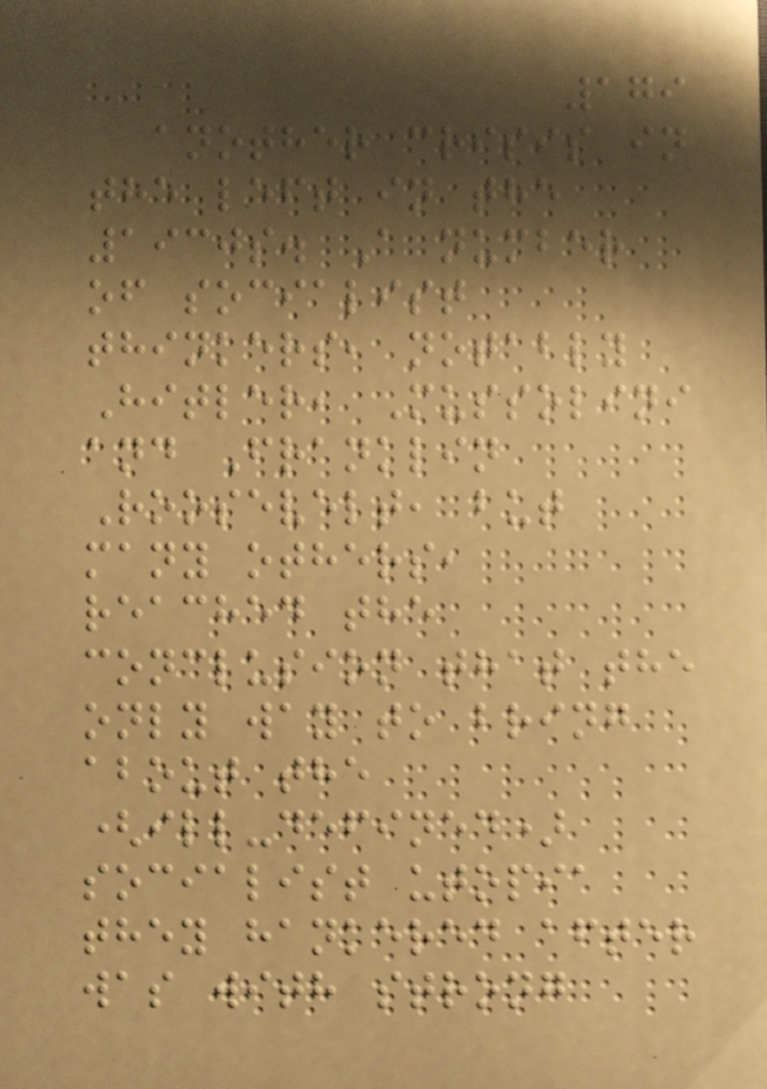179
another crisis in
the left in the
1930s. A number
of socialist
thinkers, notably
Hitler, Mussolini
and Franklin
Roosevelt, but
many others,
reached the
conclusion that the
only way to bring
about the
(ill-defined)
socialist utopia
they hankered after
was with strong
